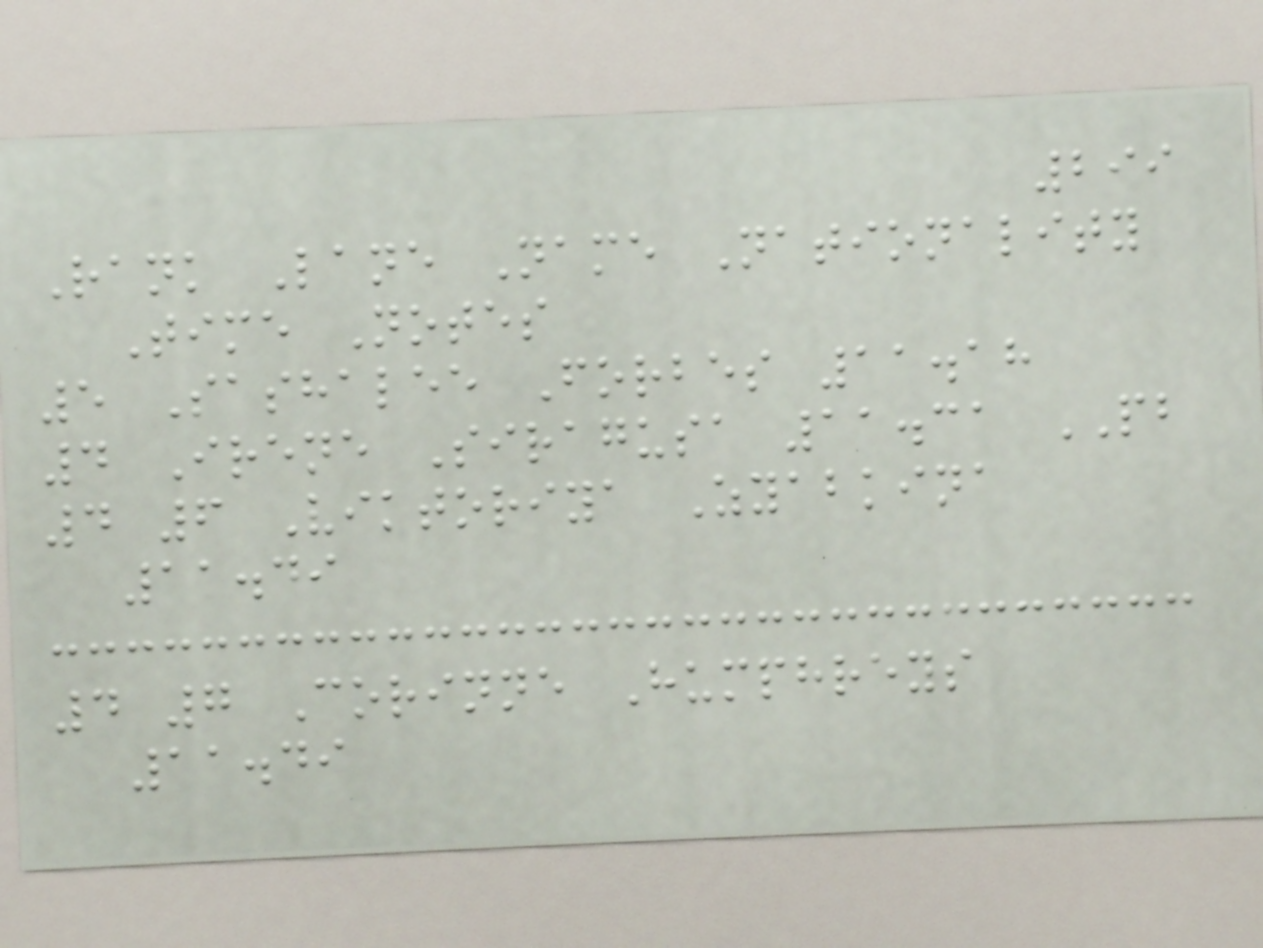299
Rank Lane Name Nationality
Time Notes
5 Sashalee Forbes 11.18
4 Irene Siragusa 11.31 PB
4 6 Viktoriya Zyabkina
11.49
4 7 Corinne Humphreys
11.49
